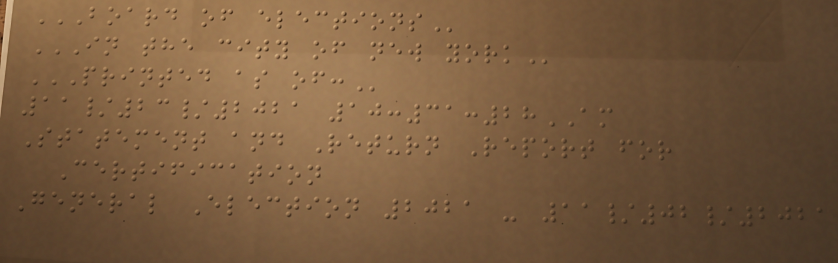BOARD OF ELECTIONS
IN THE CITY OF NEW YORK
PRINTED AS OF:
11/23/2021 10:31:28AM
Statement and Return Report for
Certification
General Election 2021 - 11/02/2021
